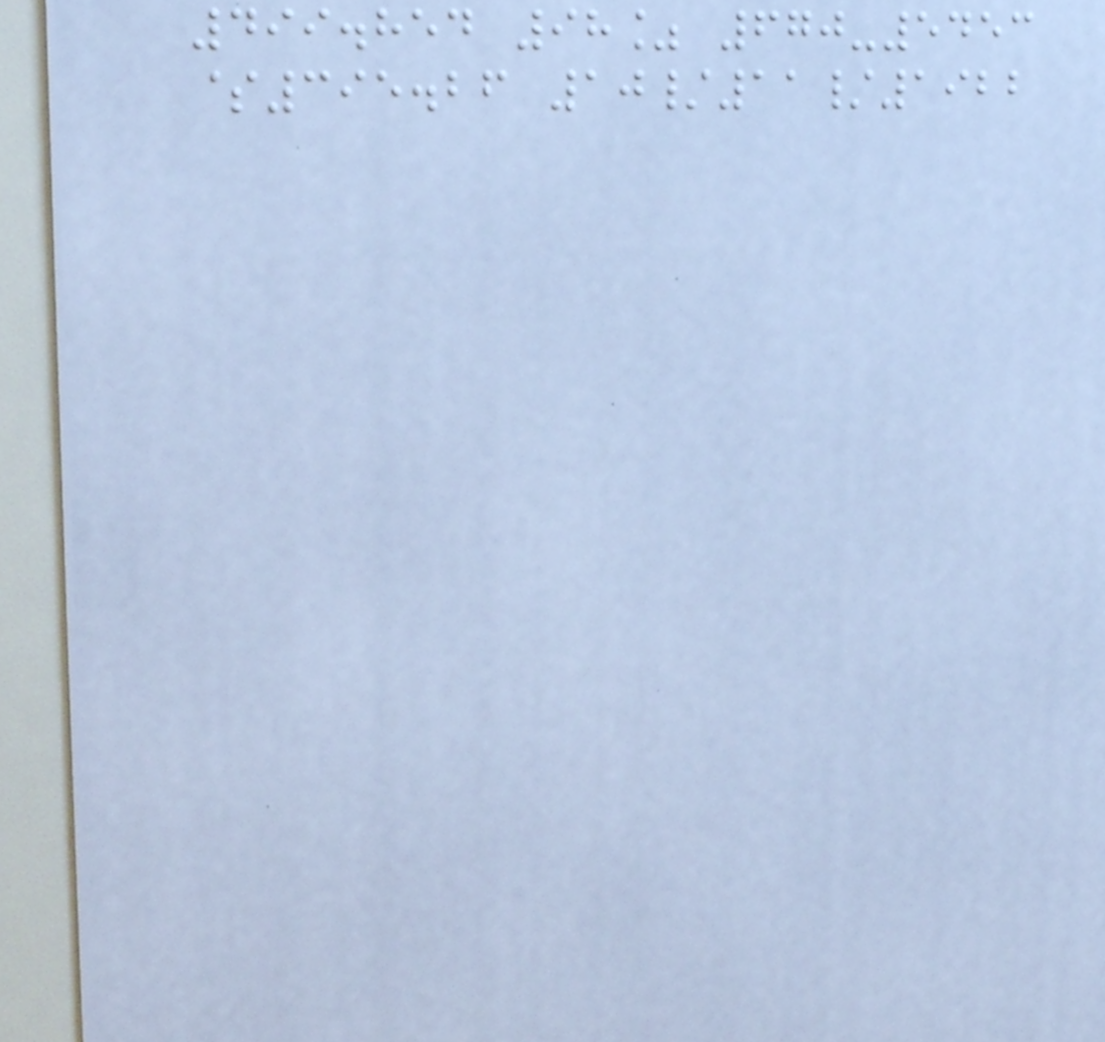499.854 98% 670-5453
$395.26 10/11/1922
